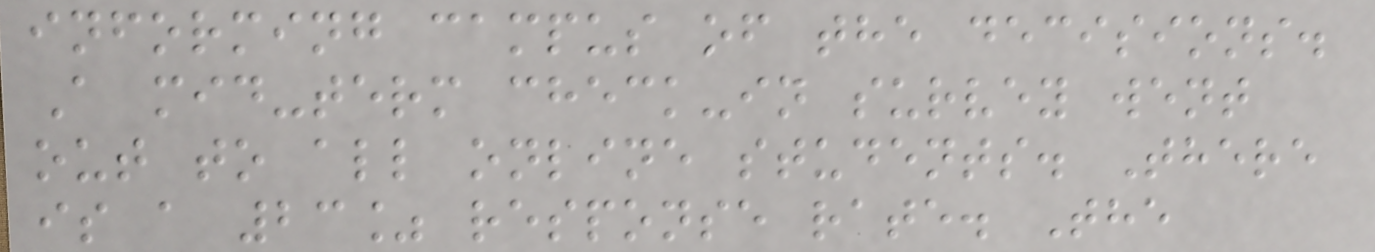informing campus of the decisions.
A mid-term check-in survey went
out to all online students. There
is a 23% response rate. The
